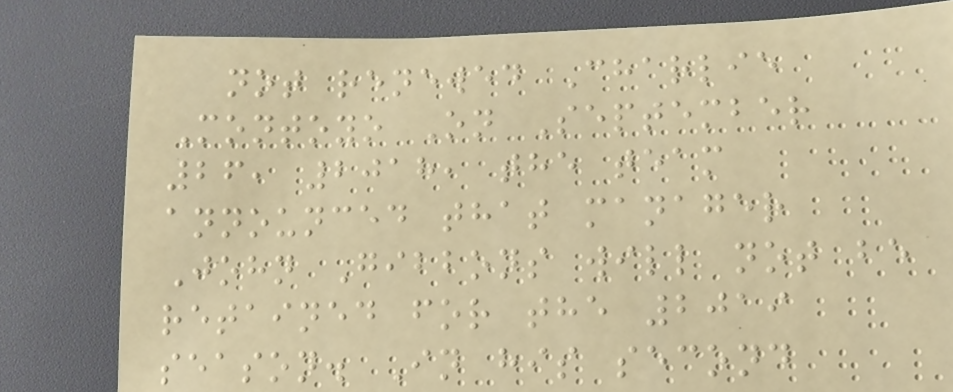not renewed Charlie
Montoyo On September
26, 2018, the team
announced that manager
John Gibbons will not be
retained for the 2019
season. In his second
